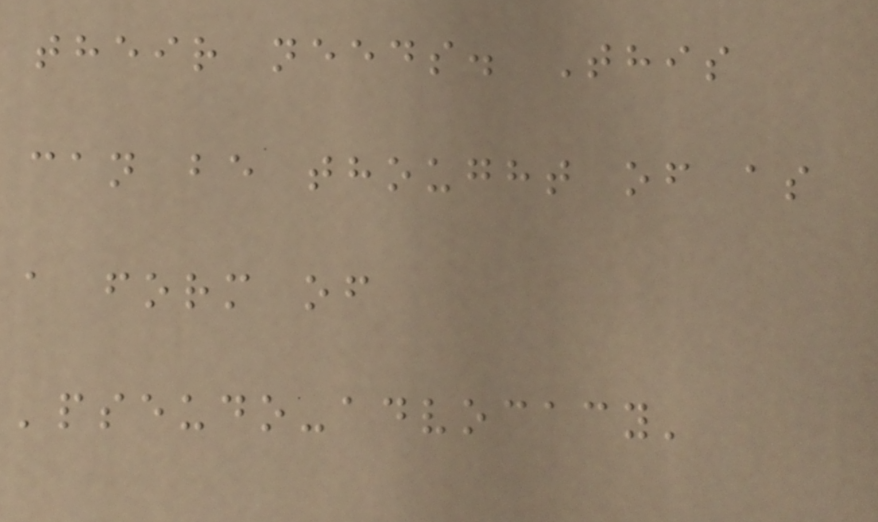their needs. This
can be thought of as
a form of
'pseudo-advocacy'
